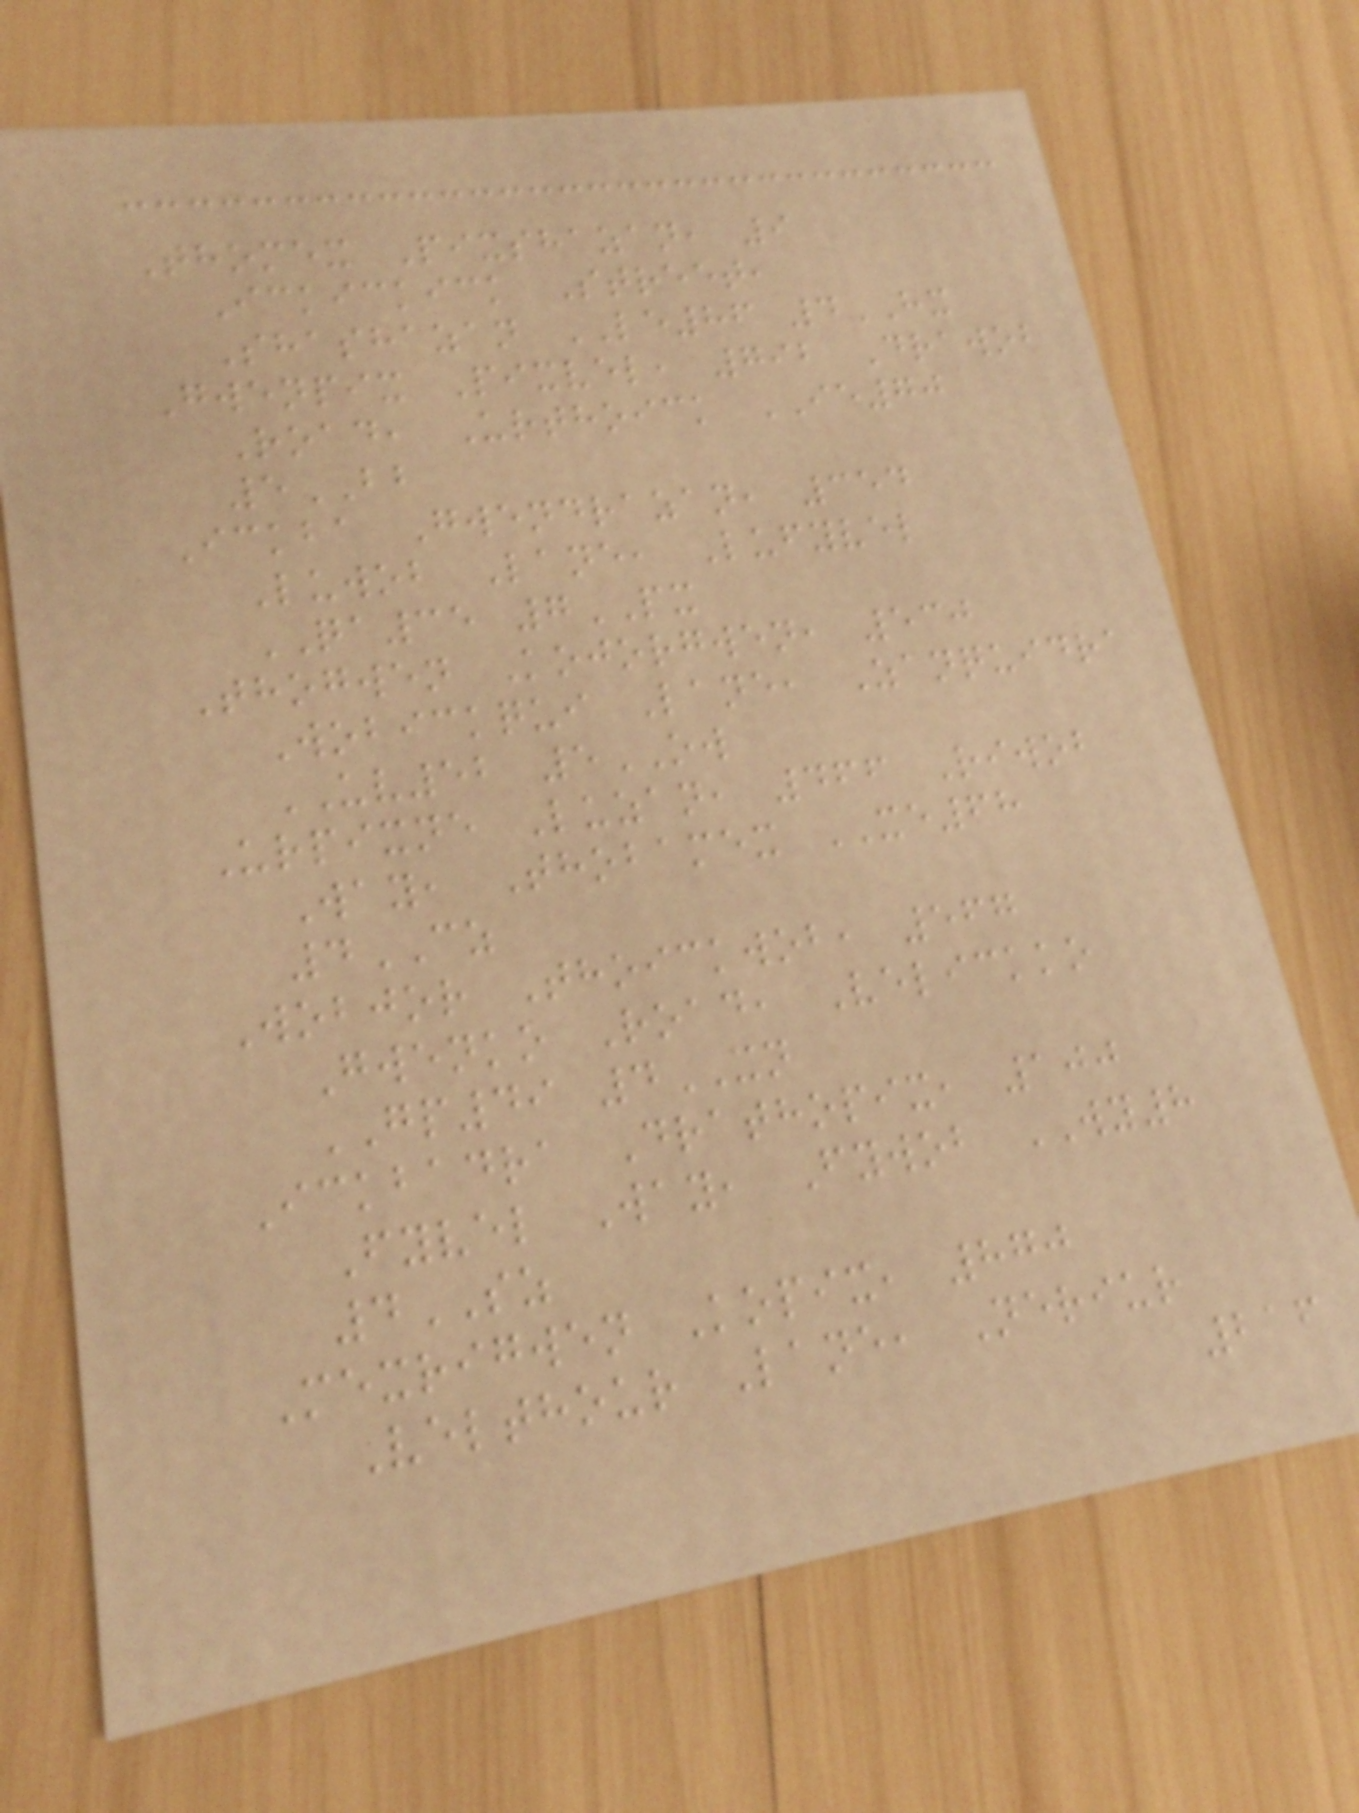Thomex Pixshazan, 9
Ickickick Street,
Shashazan LE86 4HX
Gwenpix Pixvel, 792 Drawob
Road, Urthoick IE70
5BB
Ickba Gwendrazan, 354
Luwob Lane, Lufyvel
QA35 7PX
Thogwen Kojorgwen, 530
Wobickqui Lane, Zanquidra
UV52 5OW
Urpixne Luzan, 466 Riwob
Way, Thobamex XE68
4CZ
Wobjor Thoickwob, 567
Gwenko Road, Velickko
GP49 4XN
Ickbadra Drathopix, 100
Fyvel Way, Fywob WY8
4SZ
Mexrigwen Kopix, 870
Velthour Lane, Neriur
216
